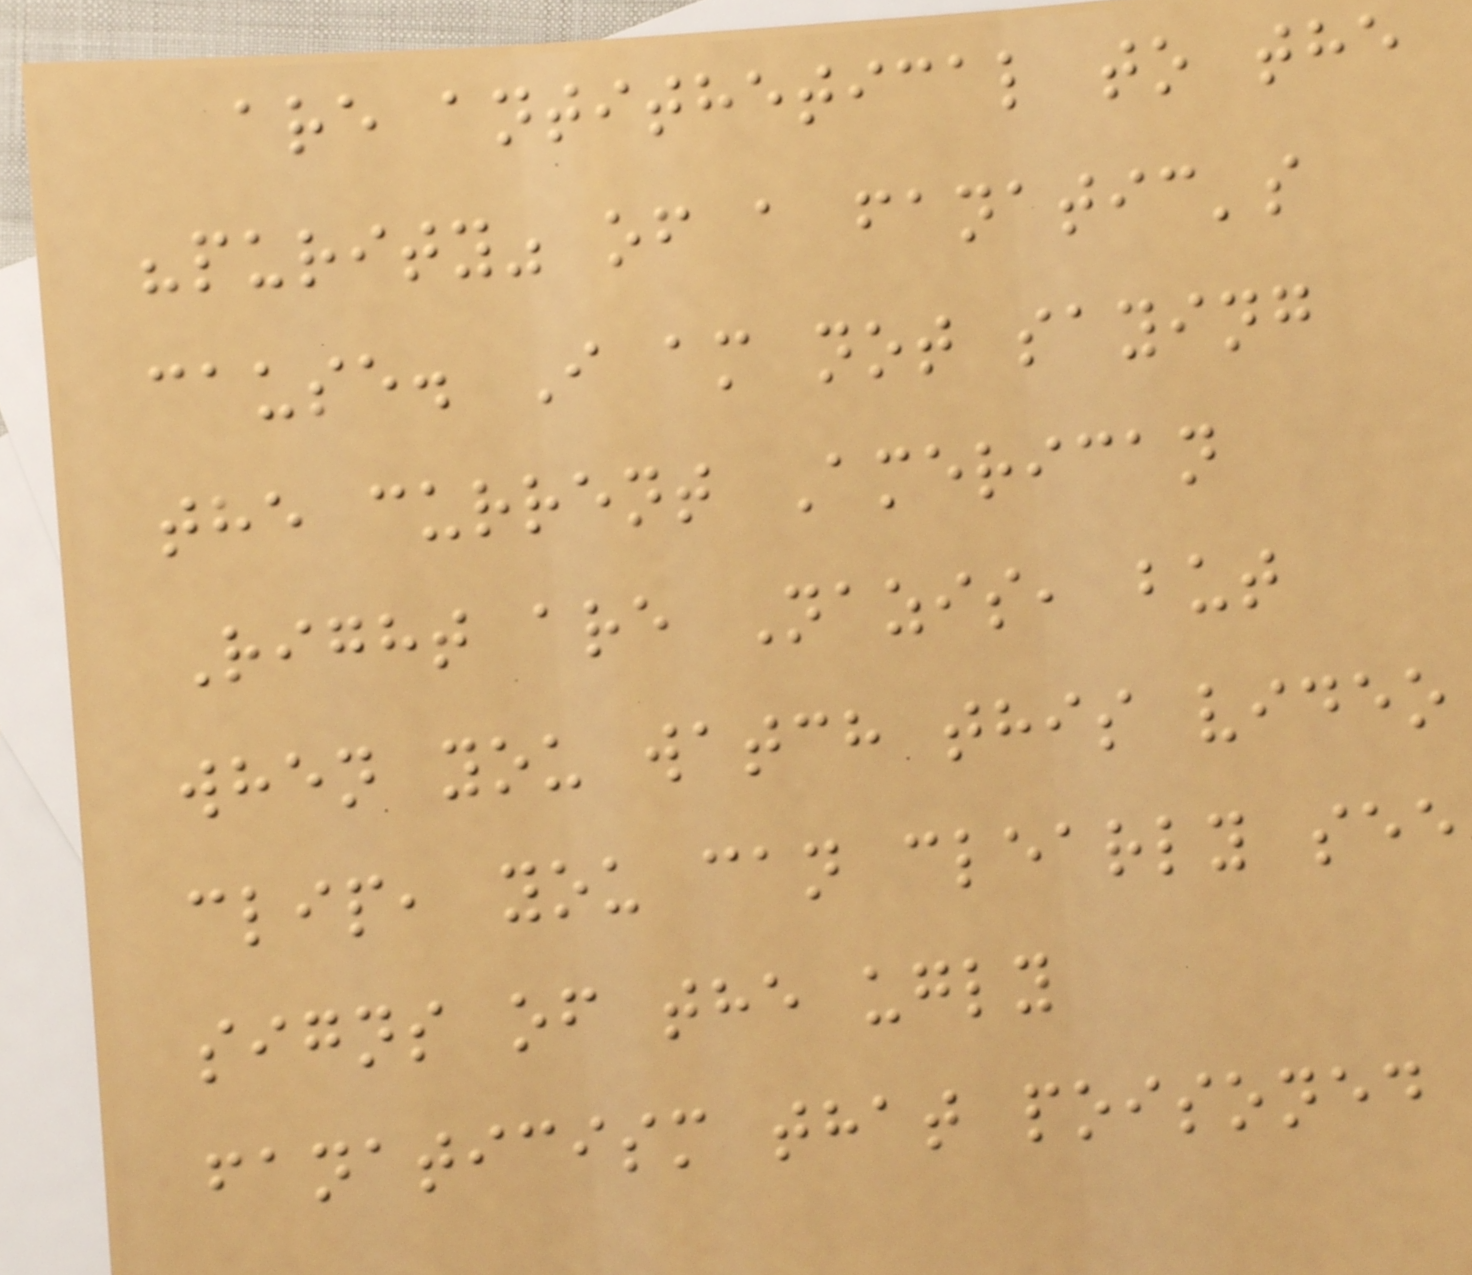are antithetical to the
"purity" of a fanatic's
cause. I am not saying
the current American
Right are Nazis, but
when you watch this video
clip, you can clearly see
signs of the ugly
fanaticism that poisoned
